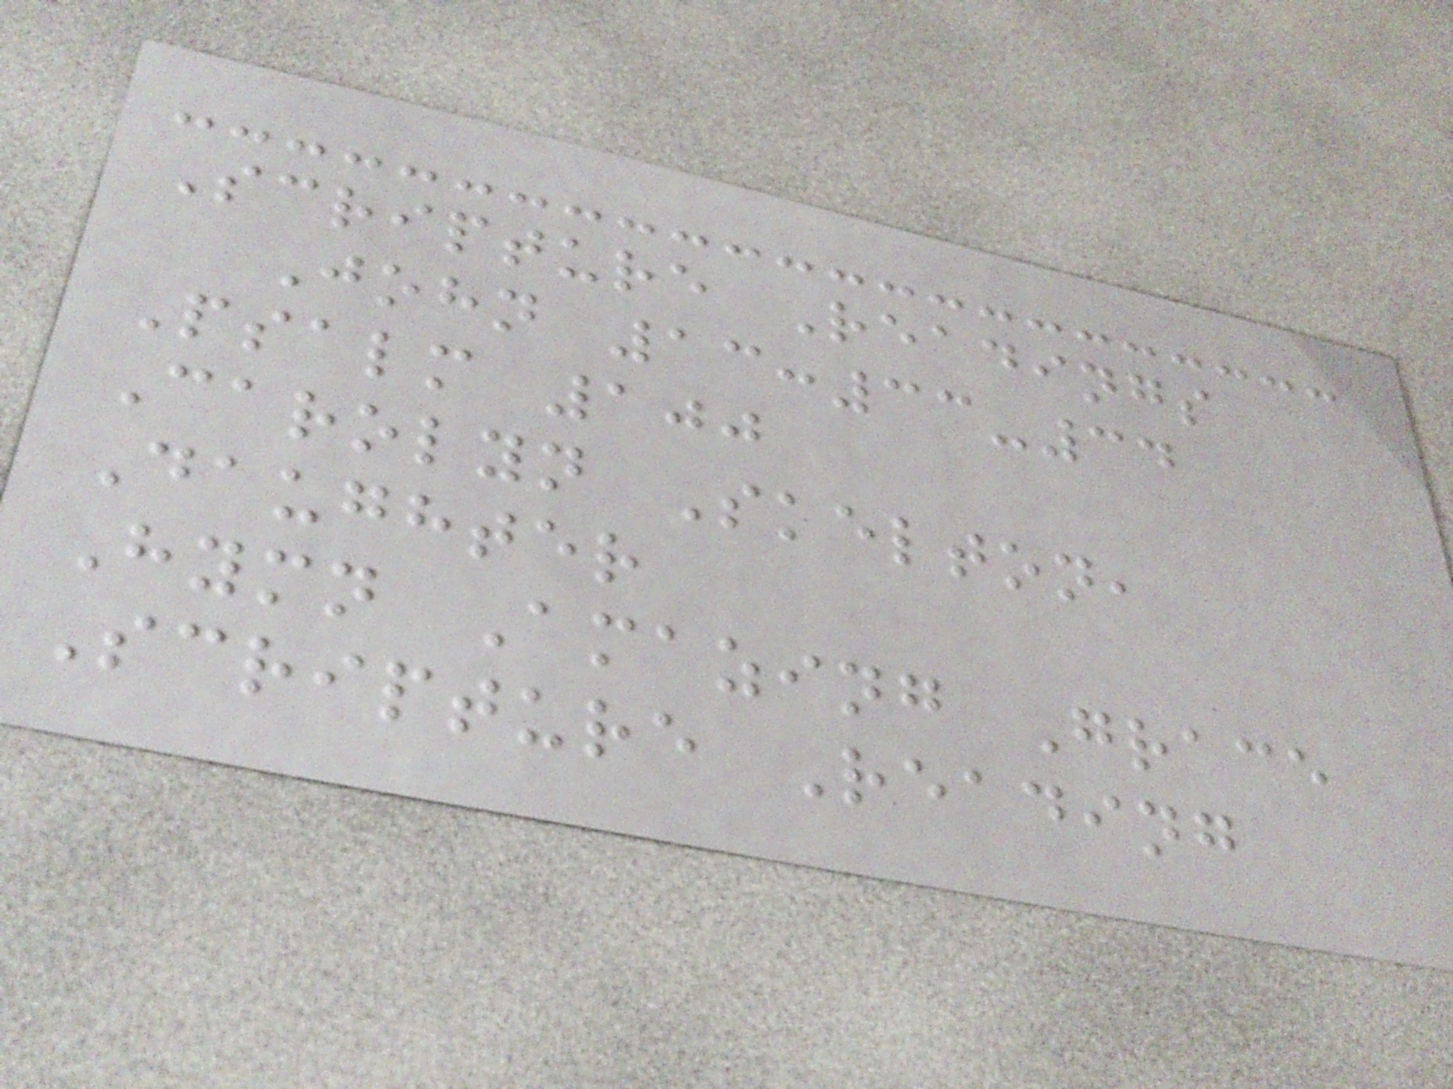Scripture Readings
John 13:33-34
Psalm 100
Carolyn Skelton,
Daughter
Hymn Amazing Grace
Scripture Reading
